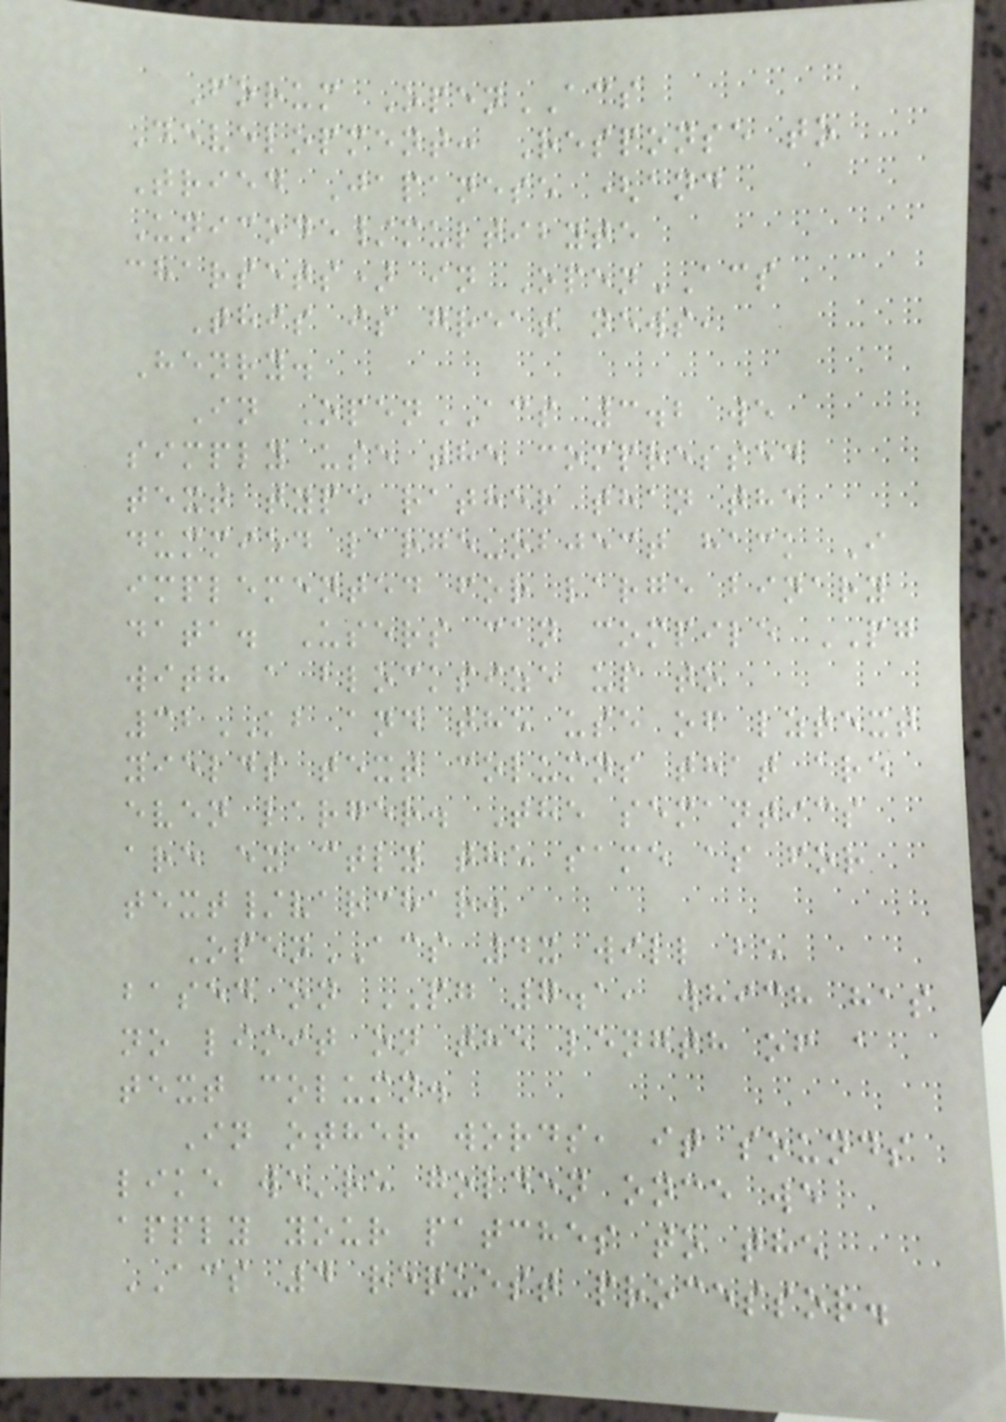Forum OpenACS
Development: Response to
Tried Japanese (and
Unicode/multibyte
charsets) in OpenACS
This is great news,
Henry.
In OpenACS 3.2 we
simply use the compressed
text type rather than the
dummied large-object hack I
implemented for large binary
data. Users can compile PG
with a blocksize up to
32KB and the use of lztext
yields text columns that are
even larger. The semantics
are exactly the same as for
text/varchar.
OpenACS 4x will be
based on PG 7.1, which has
no limit on the length of a
text column.
In other words, it sounds
like we're golden once we
apply your patches to the
ACS 4 request processor.
